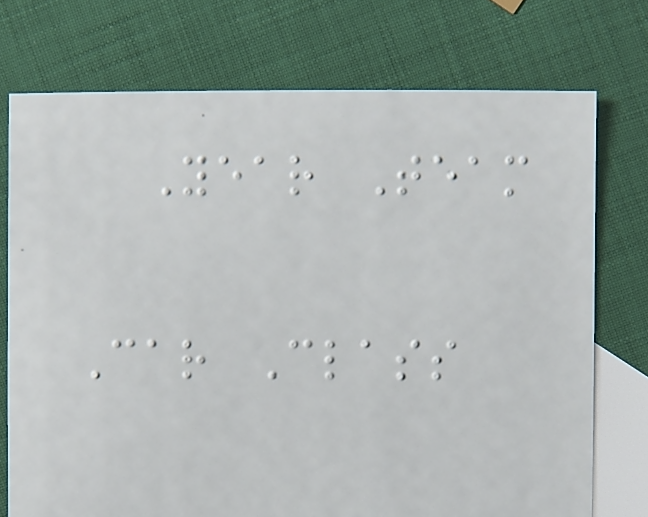Year Team
Car Class
